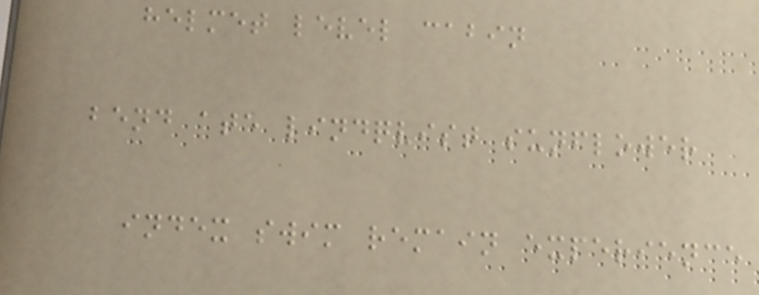helmet level cabin
bend ate lindqvist sunflower
index swim remain experience
